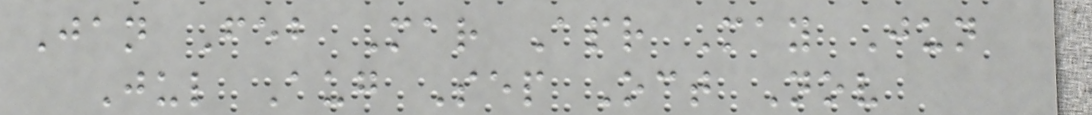Jan Feb Mar Apr May Jun
Jul Aug Sep Oct Nov
